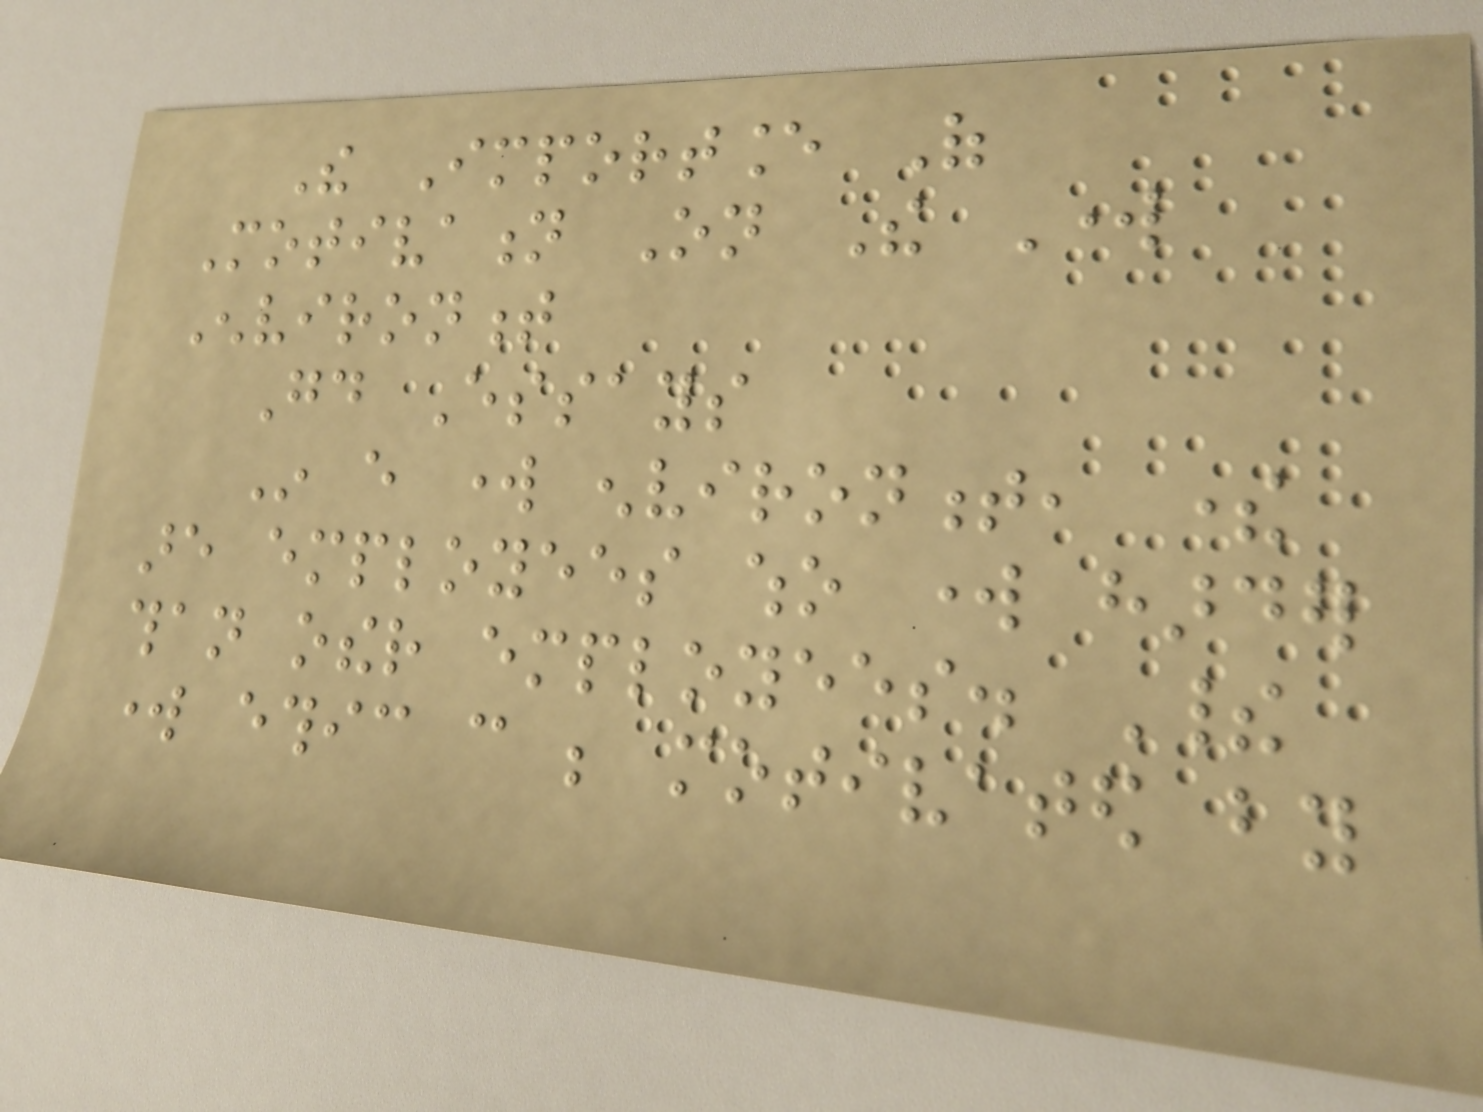The Importance Of
Motivation On The Work
Environment
Good Essays
In every work environment, there
are employees who work harder
than other employees. Their
work ethic can be motivated by
